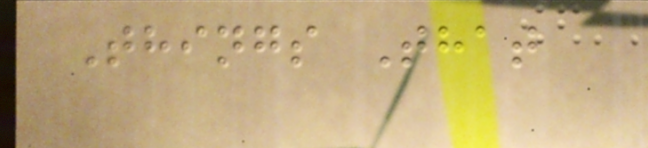Things That
